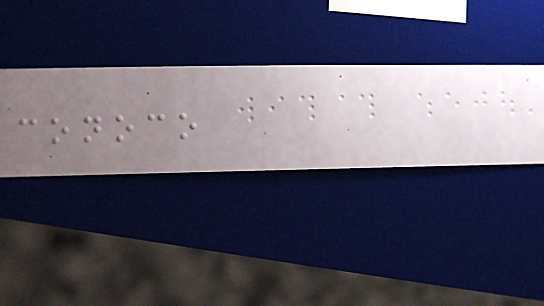conoco
